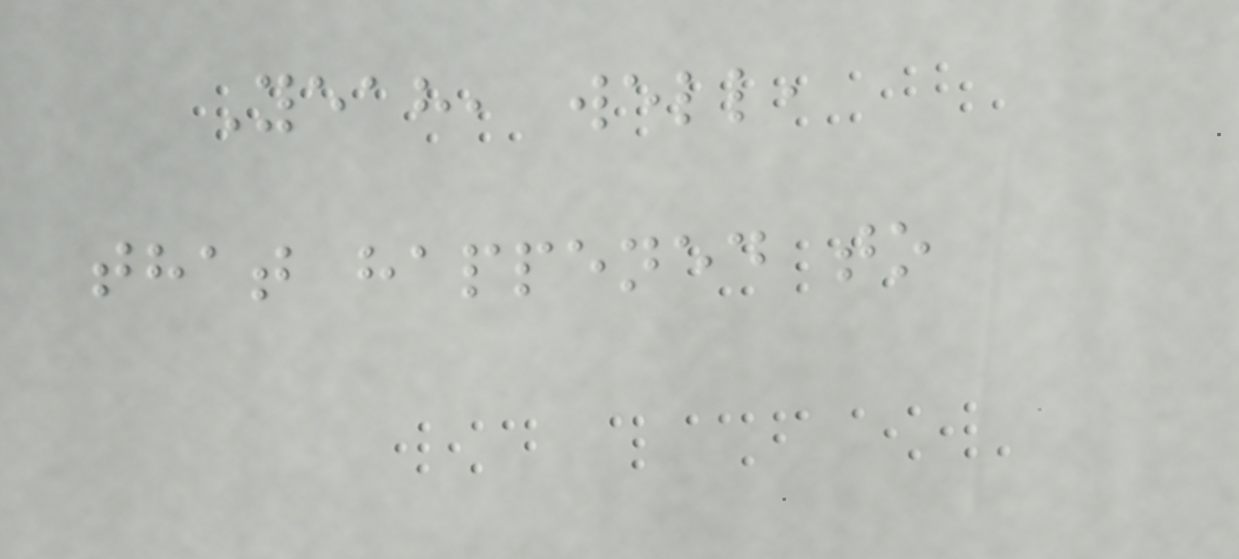Yeah, well,
that happened to
